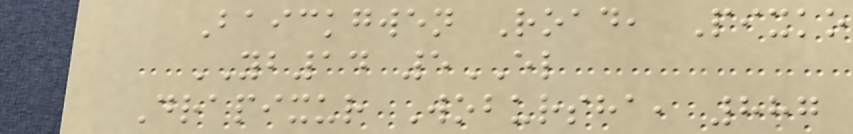Baickgwen Road, Pixko
YB14 5EL
Drapixur Wobursha, 887
